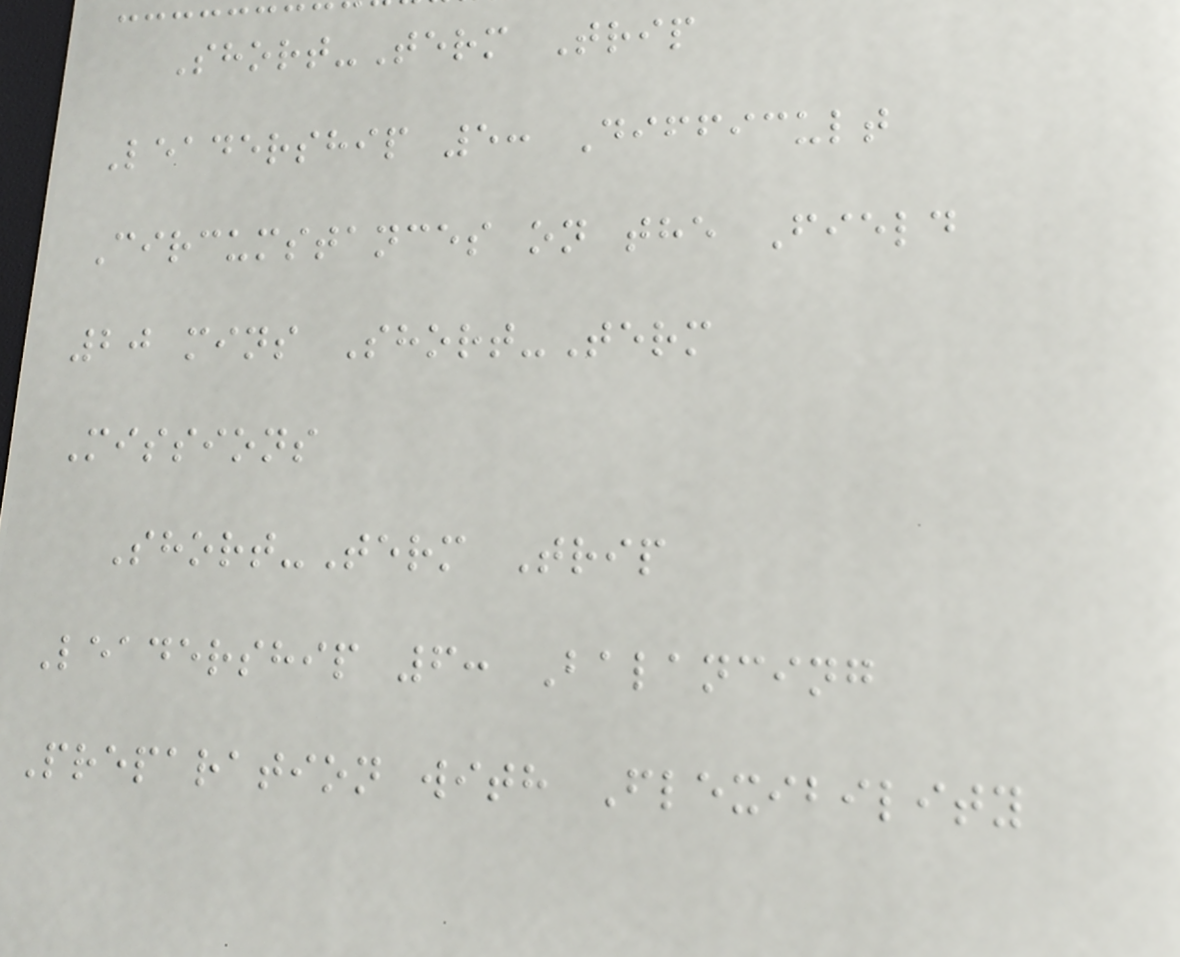Short-Term Trip
Leadership 5: Difficult
Circumstances on the Field
20 mins Short-Term
Missions
Short-Term Trip
Leadership 6: Balancing
Preparation with Flexibility
